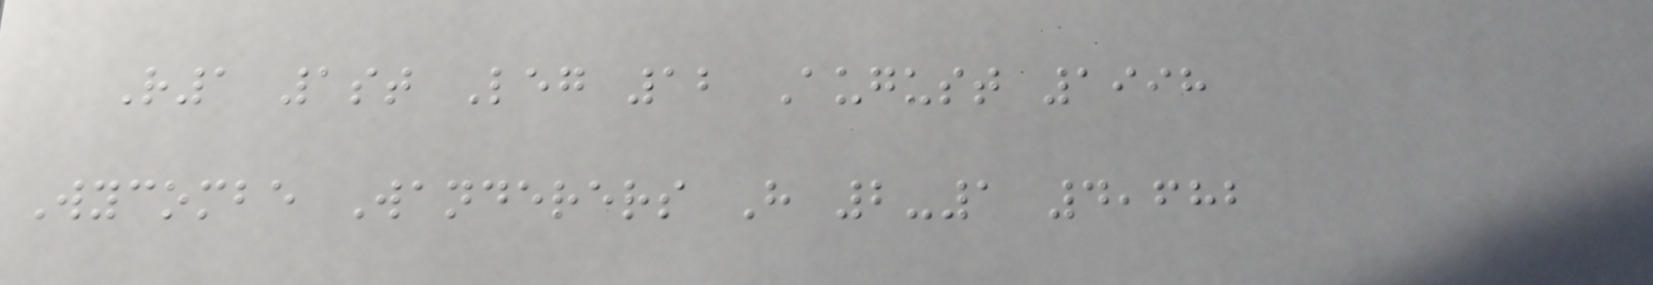R1 1st Leg 12 August 1998
Wycombe Wanderers H 2-1 4,682
